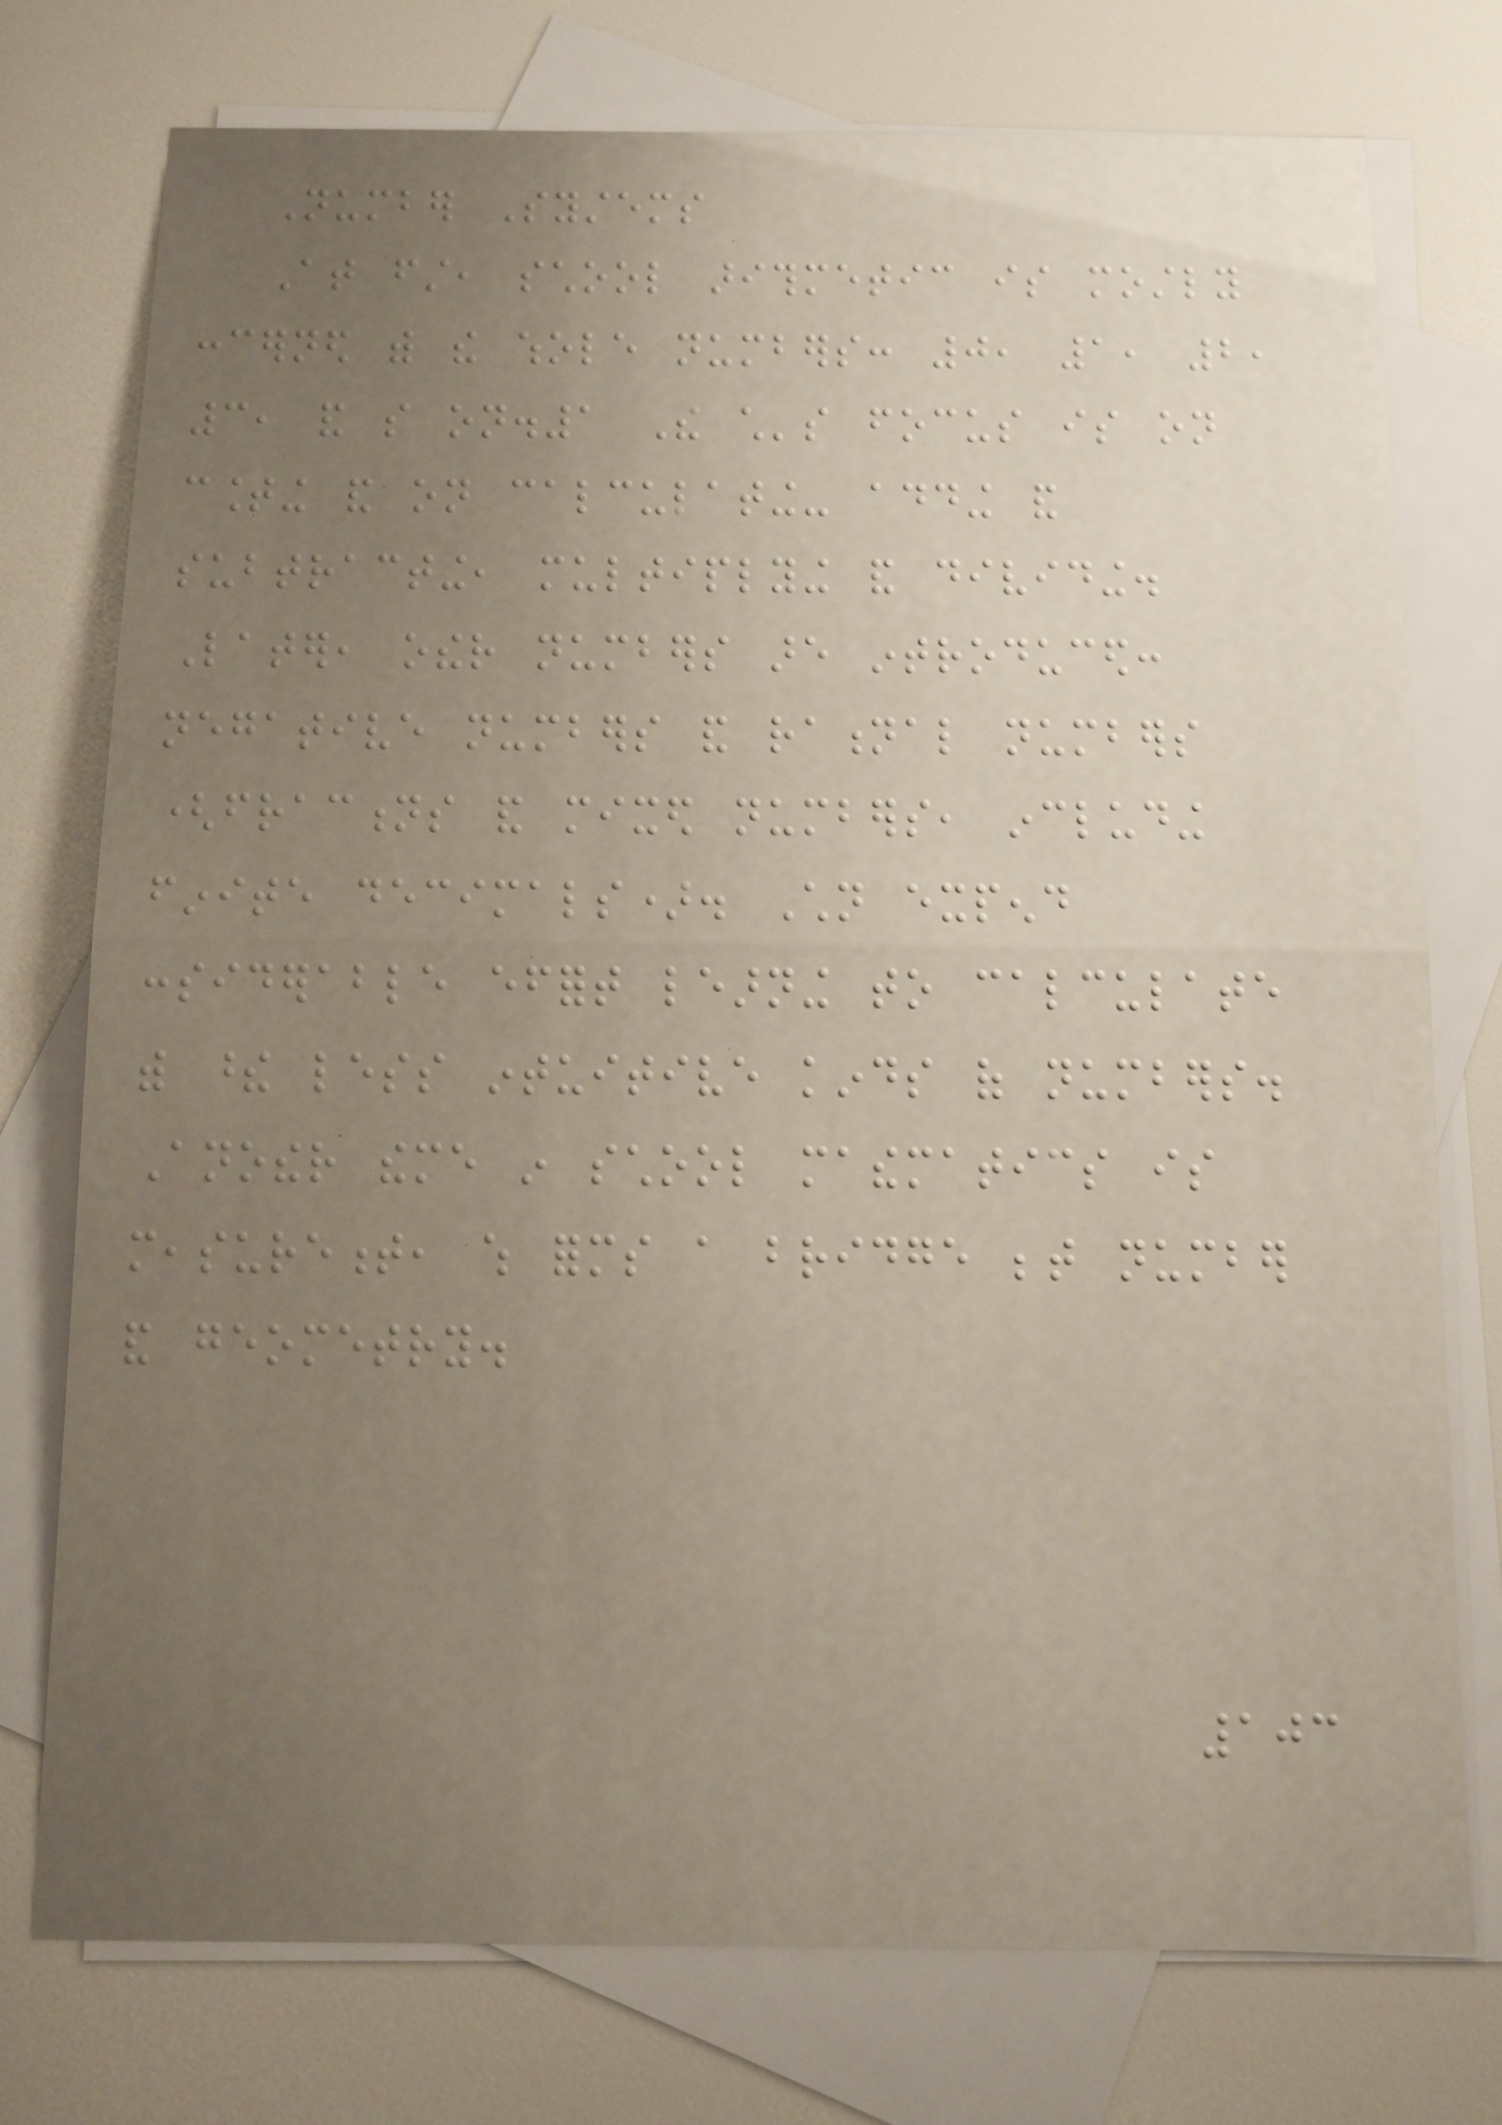Number Systems
At first, school arithmetic is mostly
concerned with the whole numbers: 0, 1, 2,
3, and so on.1 The child's focus is on
counting and on calculating- adding and
subtracting, multiplying and dividing.
Later, other numbers are introduced:
negative numbers and rational numbers
(fractions and mixed numbers, including
finite decimals). Children expend
considerable effort learning to calculate
with these less intuitive kinds of numbers.
Another theme in school mathematics is
measurement, which forms a bridge between number
and geometry.
103
